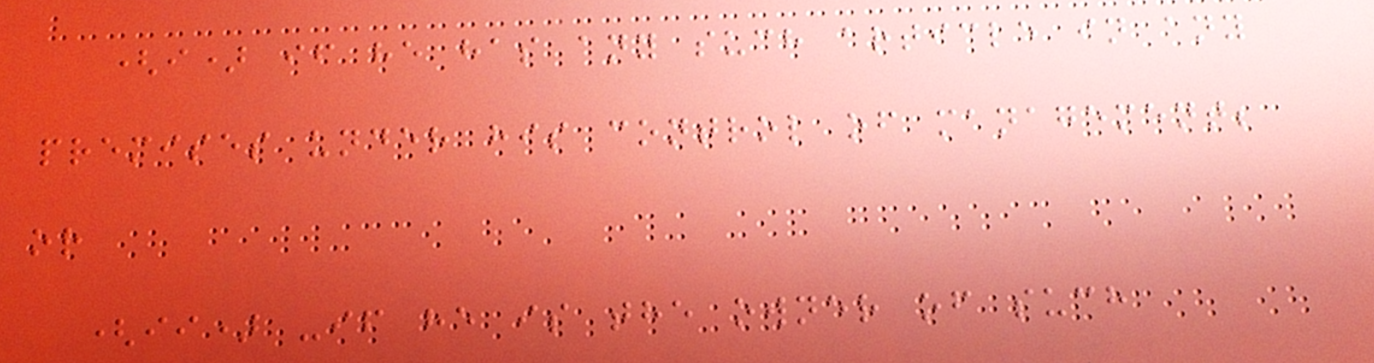(i) if he has any such article in any
premises under his control of management;
or
(ii) -if he is the owner of such
